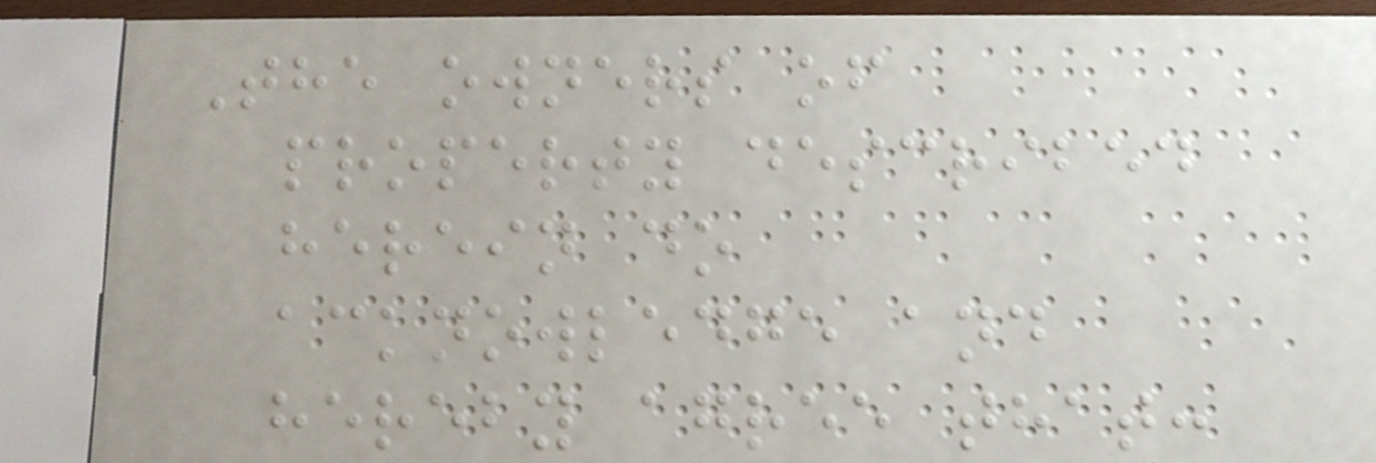The owners of
property described
herein do
acknowledge and
hereby agree that:
